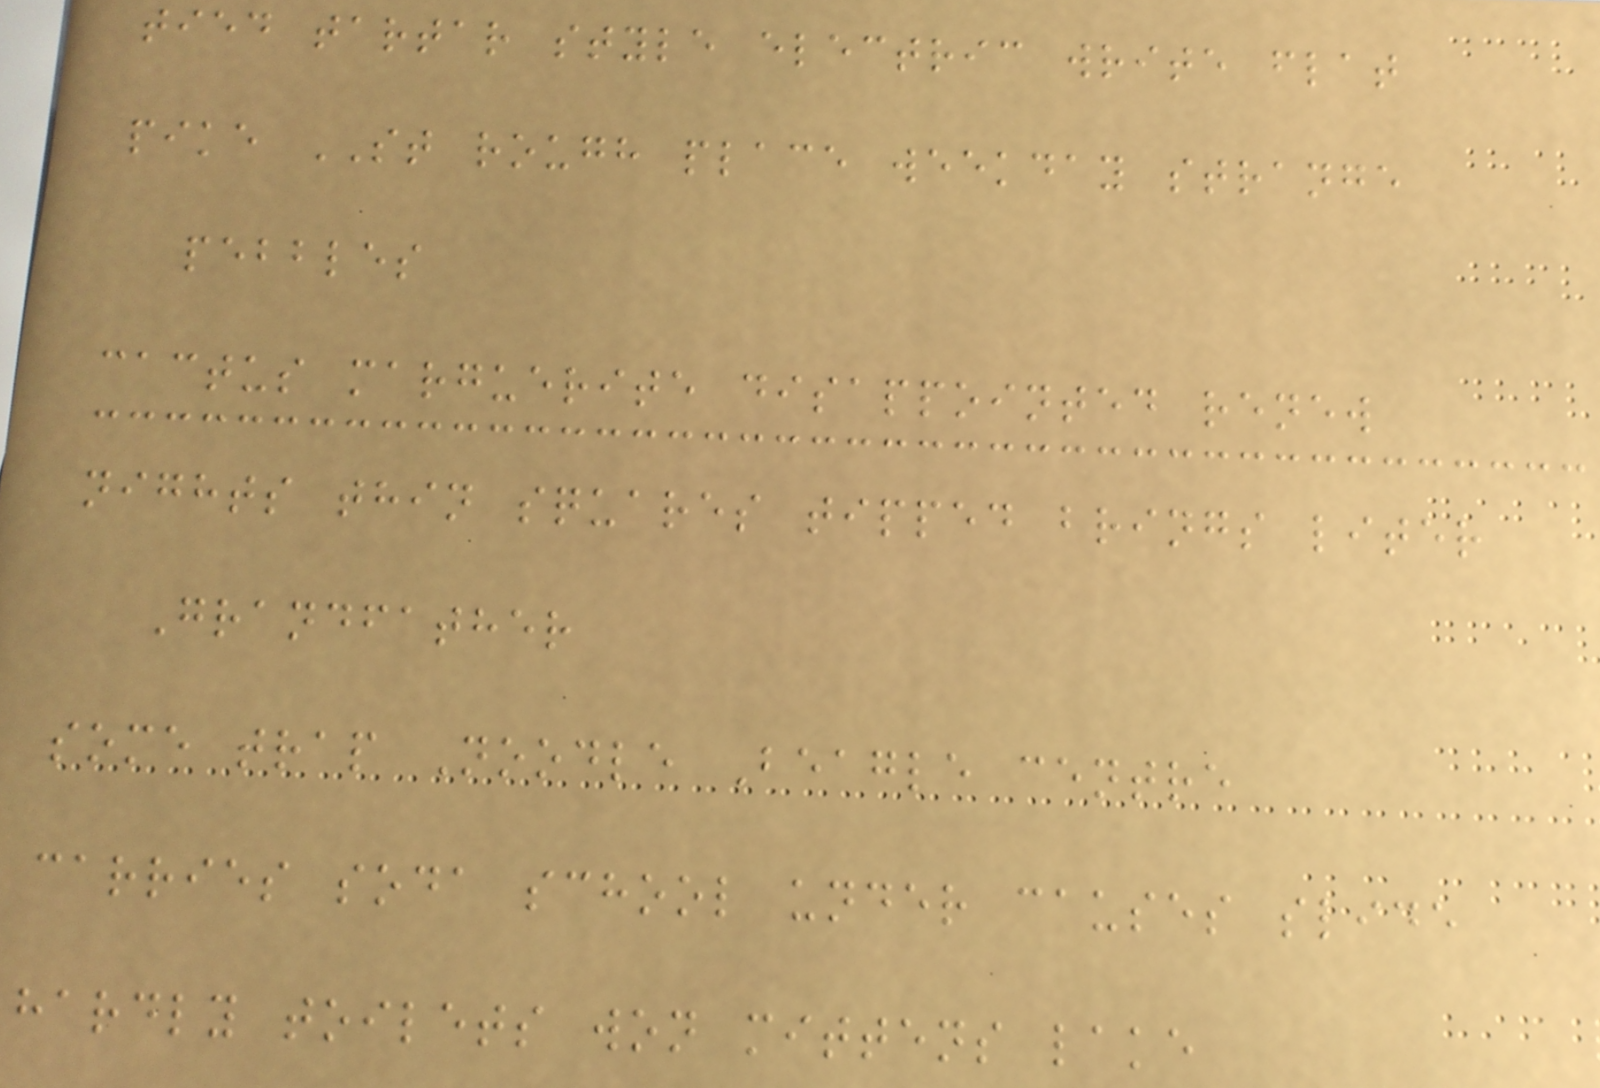tied tartar style electric write flat
pike ST rough place weekday strange
pebbles
cactus marguerite disappointed renew
nights thin squares tipped brings liter
Grandfather
some trap Noodle Beagle centre
carries soda school under causes slide
hardly toilets won mittens lake
